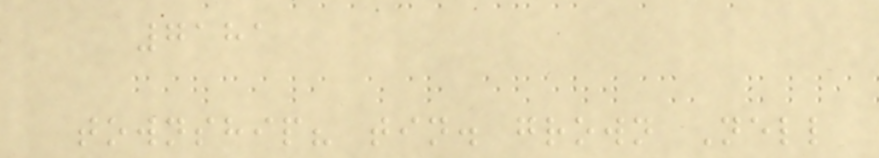7181
township? tin. grown Nell
